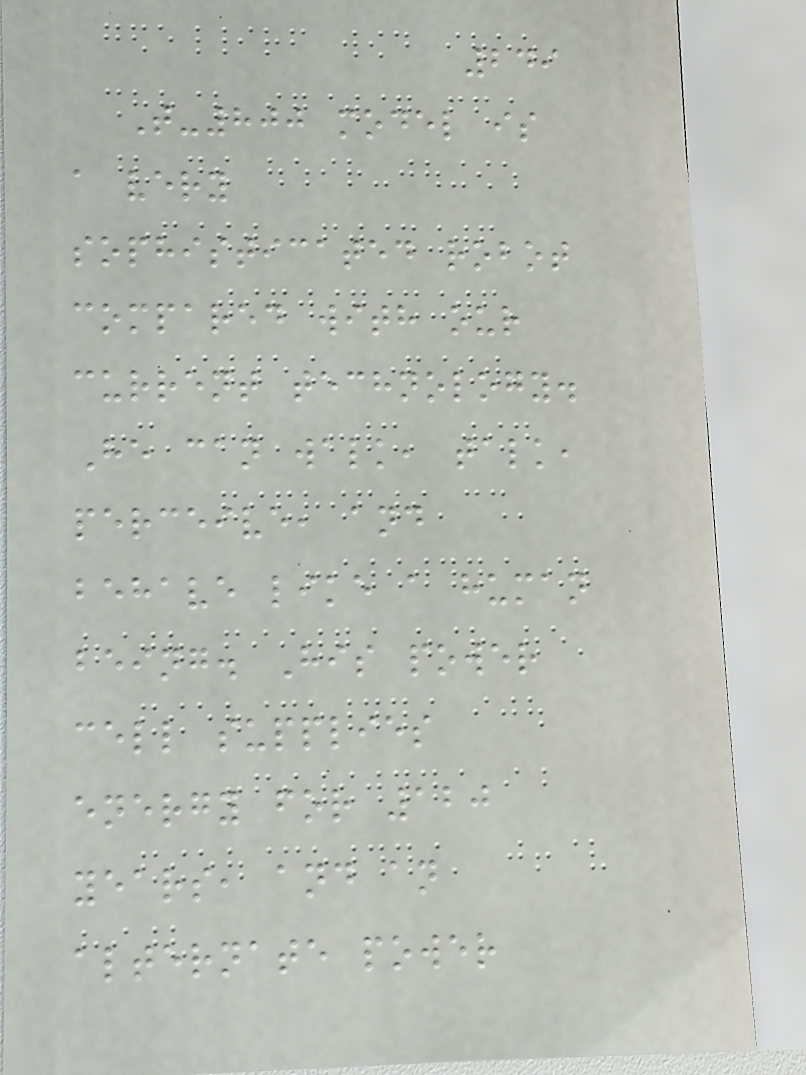249
T-800 model is
a very
sophisticated robot
compared with our
current technology.
He can walk, talk,
perceive, and
behave like a human
being. His power
cell supplies
energy for 120
years, and an
alternate power
